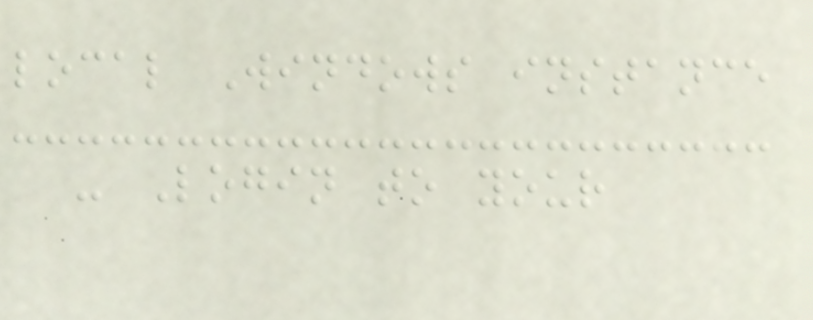local Windows instance
- Login to your
